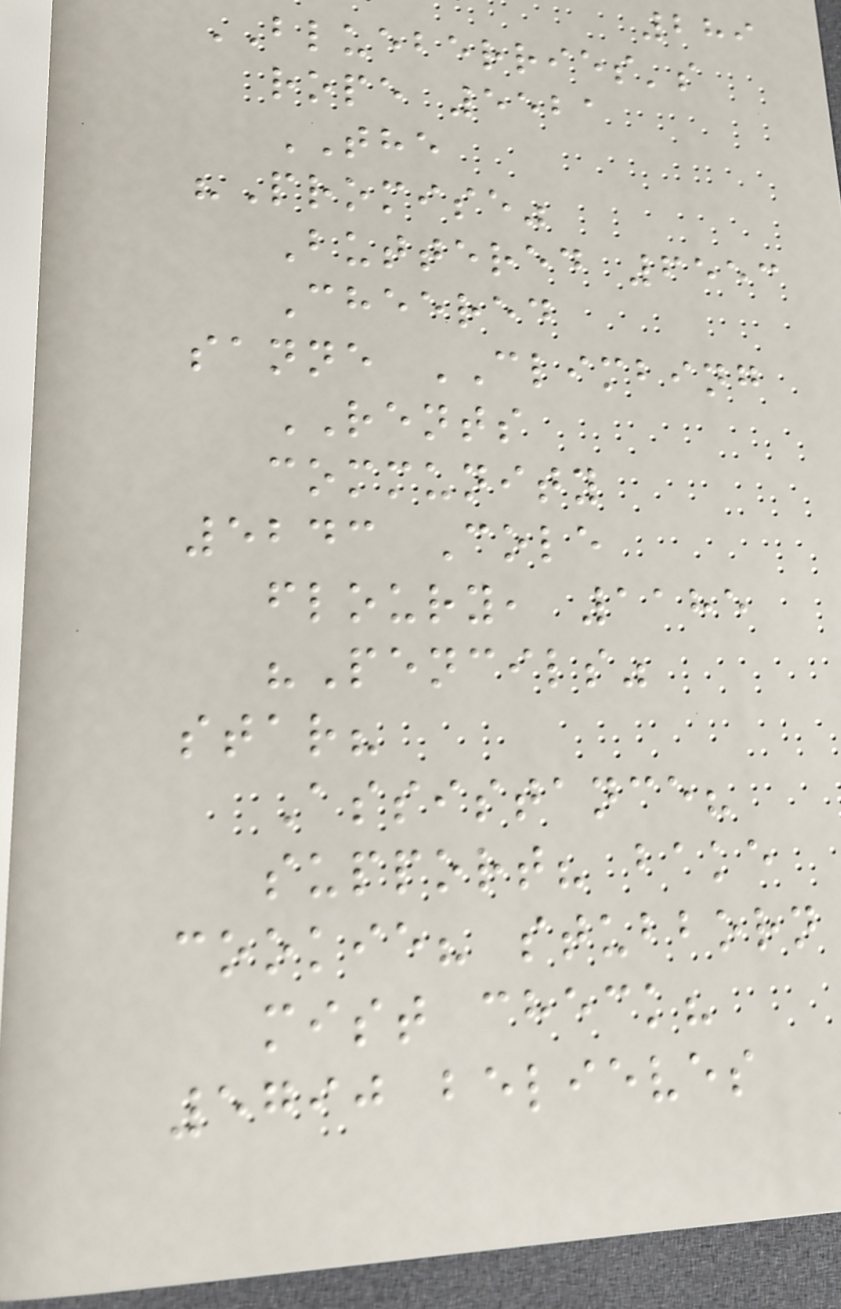289
BLUEBERRIES's
rope 5521
THE
"Promise"
Buttered 6553
Cheered
sanne CLIMBING
RENTS
community
5243 Cole
floury, 1185
"Pencils"
star?
Assistance?
support? bake
cookie? stubborn
mist check?
5790 believes
